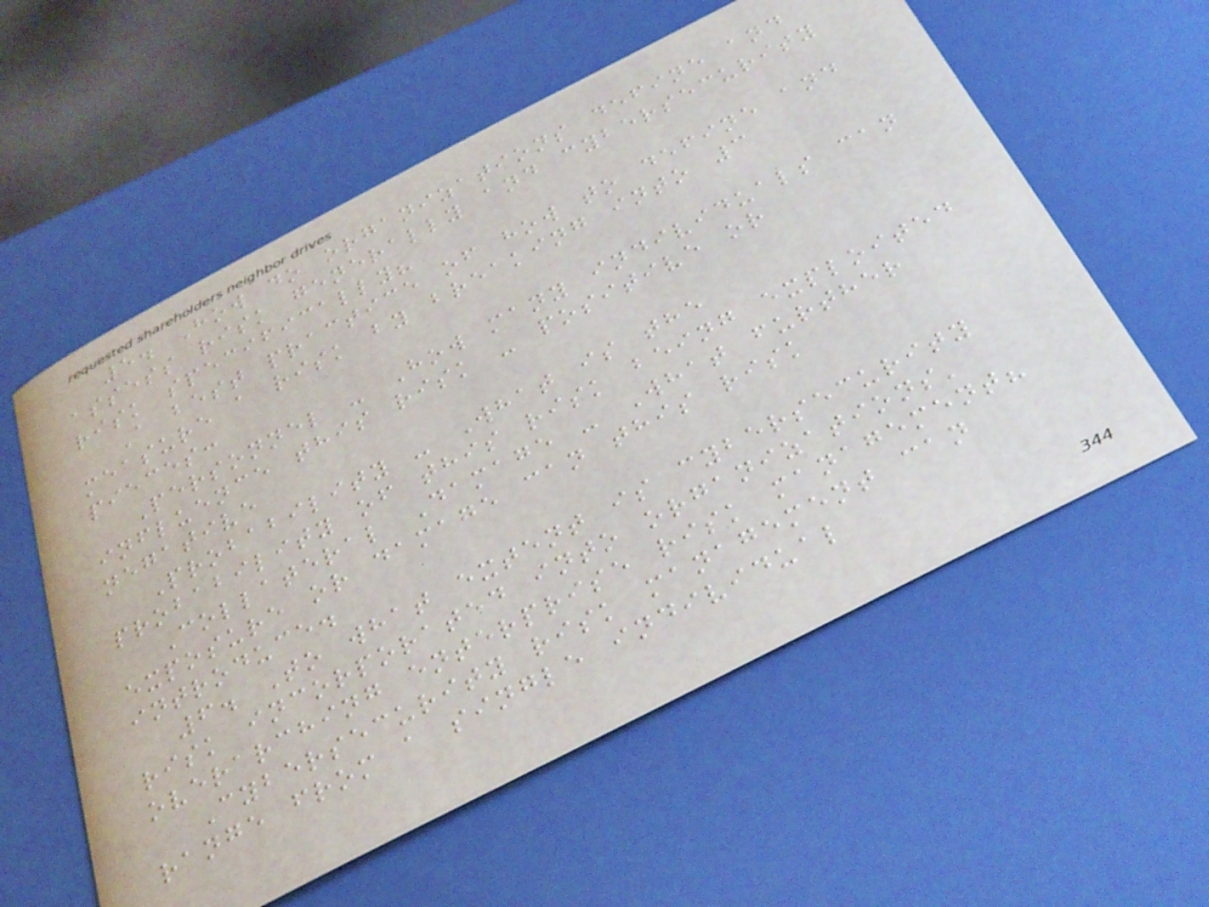5. How do organizations define and
assess risk generally and cybersecurity
risk specifically?
A best practice of how to define and
measure a risk by breaking into 3
pieces:
Personnel - How many individuals can
influence this risk - positive or
negative
Probability - What is the
probability of this risk being exploited
Collateral Damage - What further
exposure or damage can this risk
introduce.
6. To what extent is cybersecurity
risk incorporated into organizations'
overarching enterprise risk management?
Cybersecurity risk management can
range from a single individual
